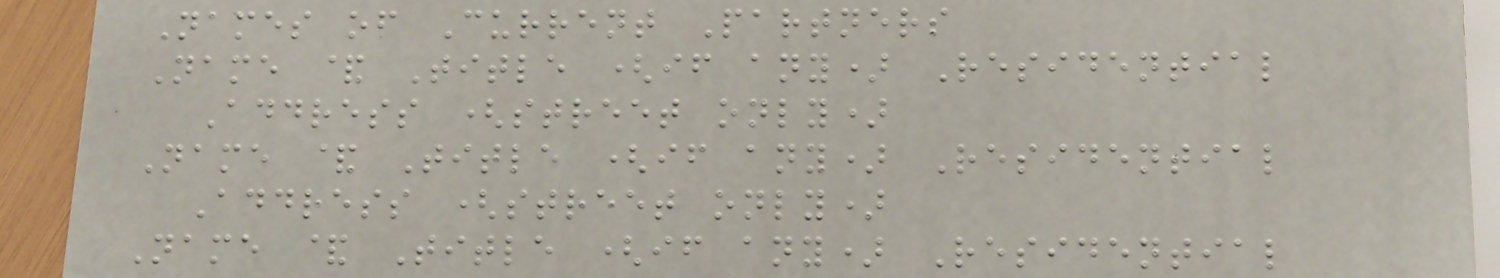Names of Current Partners
Name & Title (if any) Residential
Address (street only)
Name & Title (if any) Residential
Address (street only)
Name & Title (if any) Residential
